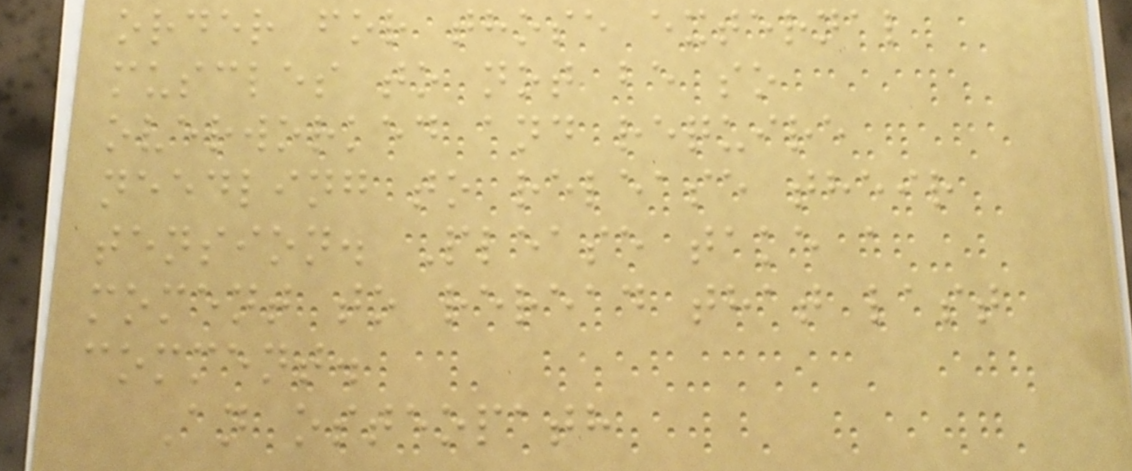order for those external
muscles to not be so
overworked and require
needling to release their
tension. Please take a
moment to reread that last
comment.
An osteopath
